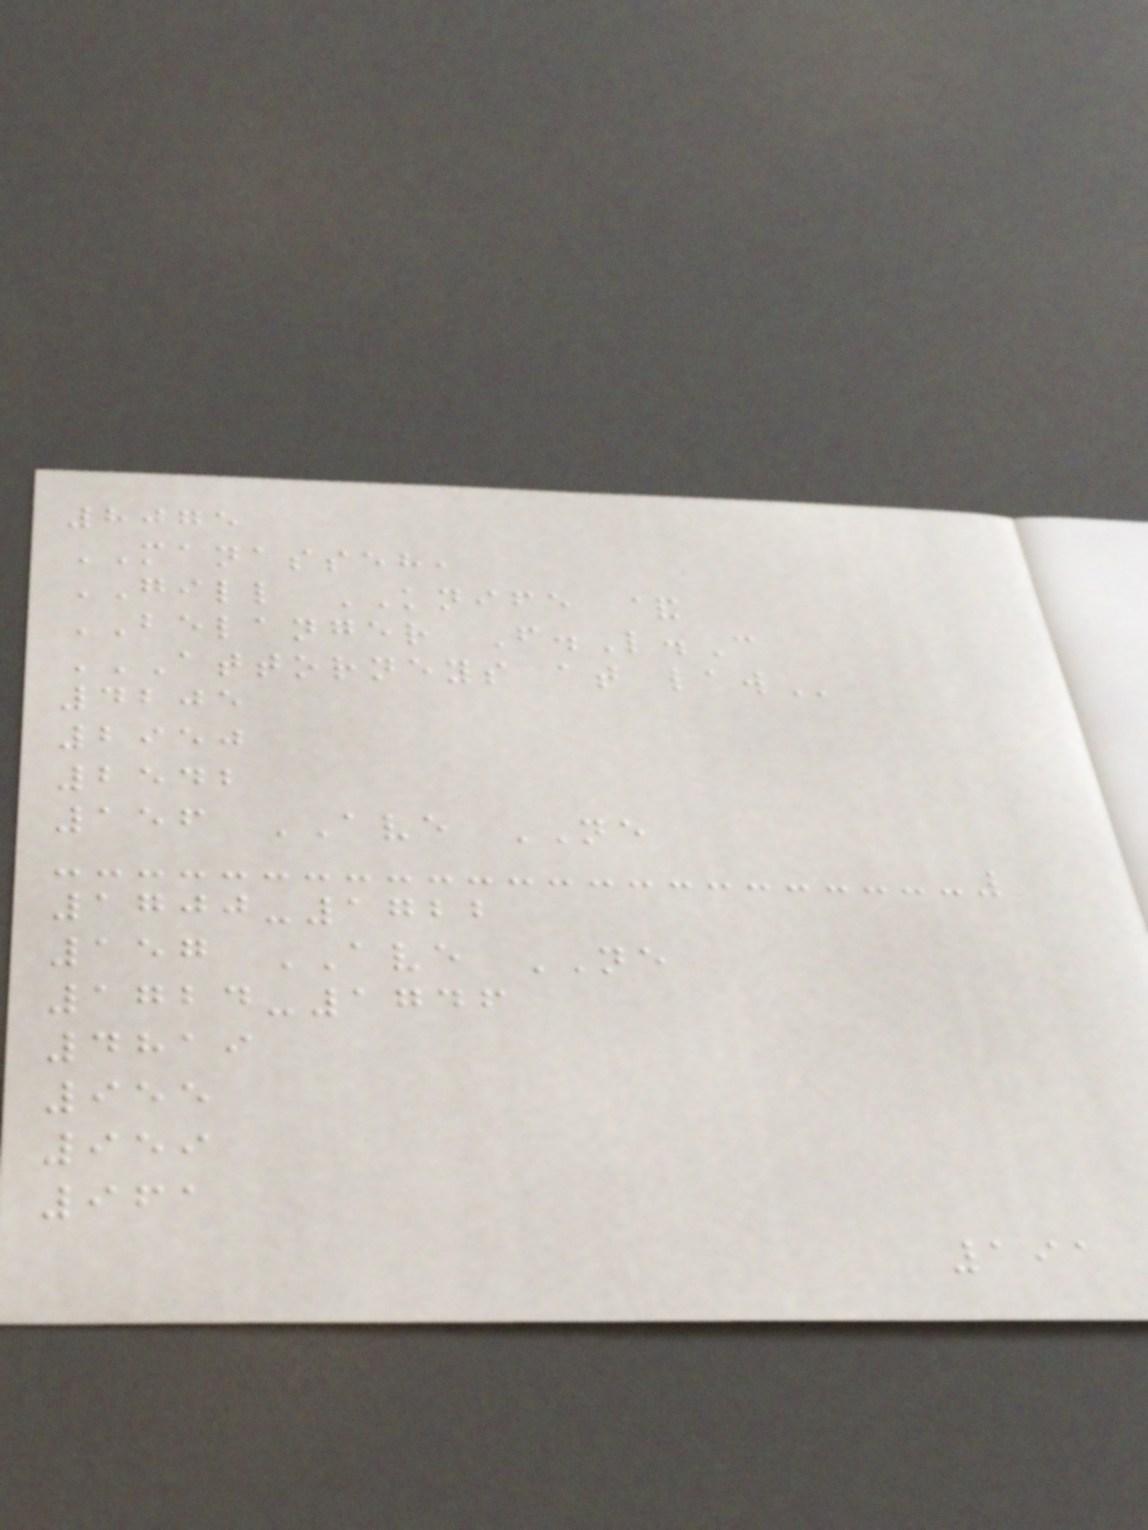8075
MANASSEH,
GILL KNIFE &
BELANGER F.L.C
ATTORNEYS AT LAW
4205
2950
2542
156 AVE NE
1700-1722
157 AVE NE
1724-1746
4819
955
959
961
191
